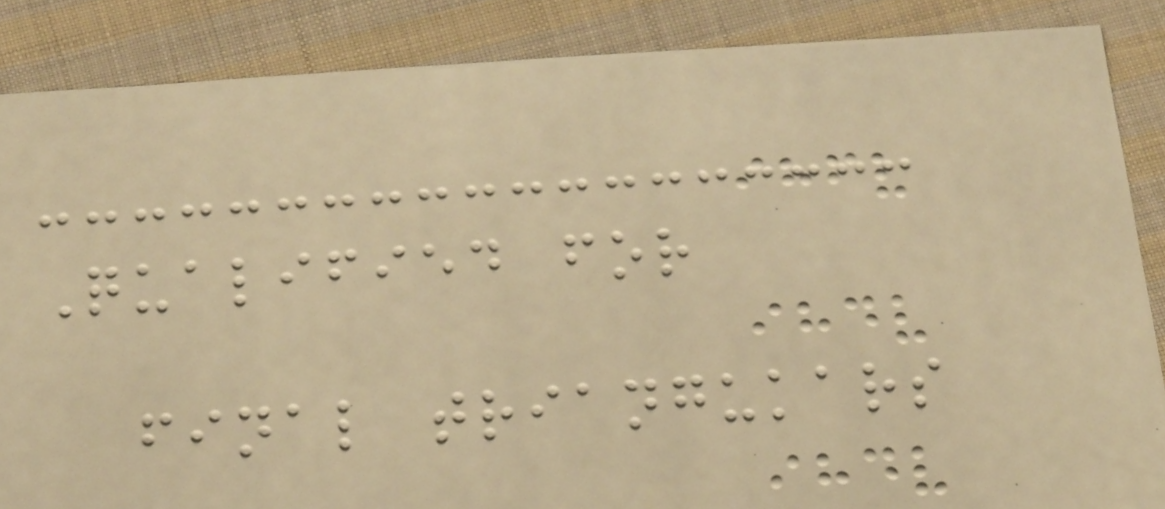Qualified for
final triangukars
